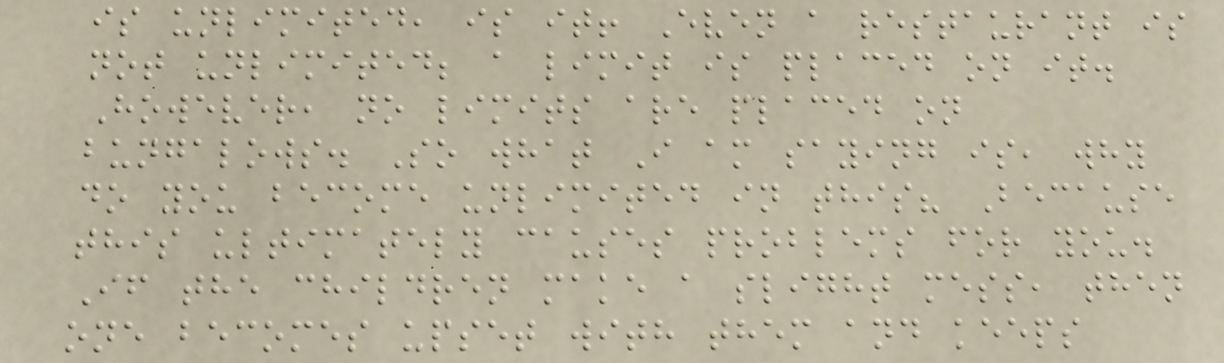is unlimited, is it! Even a restaurant is
not unlimited; a limit is placed on it.
However, no limits are placed on
bungalows. So what I am saying is, why
do you become unlimited in this? Because
this ultimately causes problems for you.
If the children make a slight mess, then
one becomes upset with them and keeps
